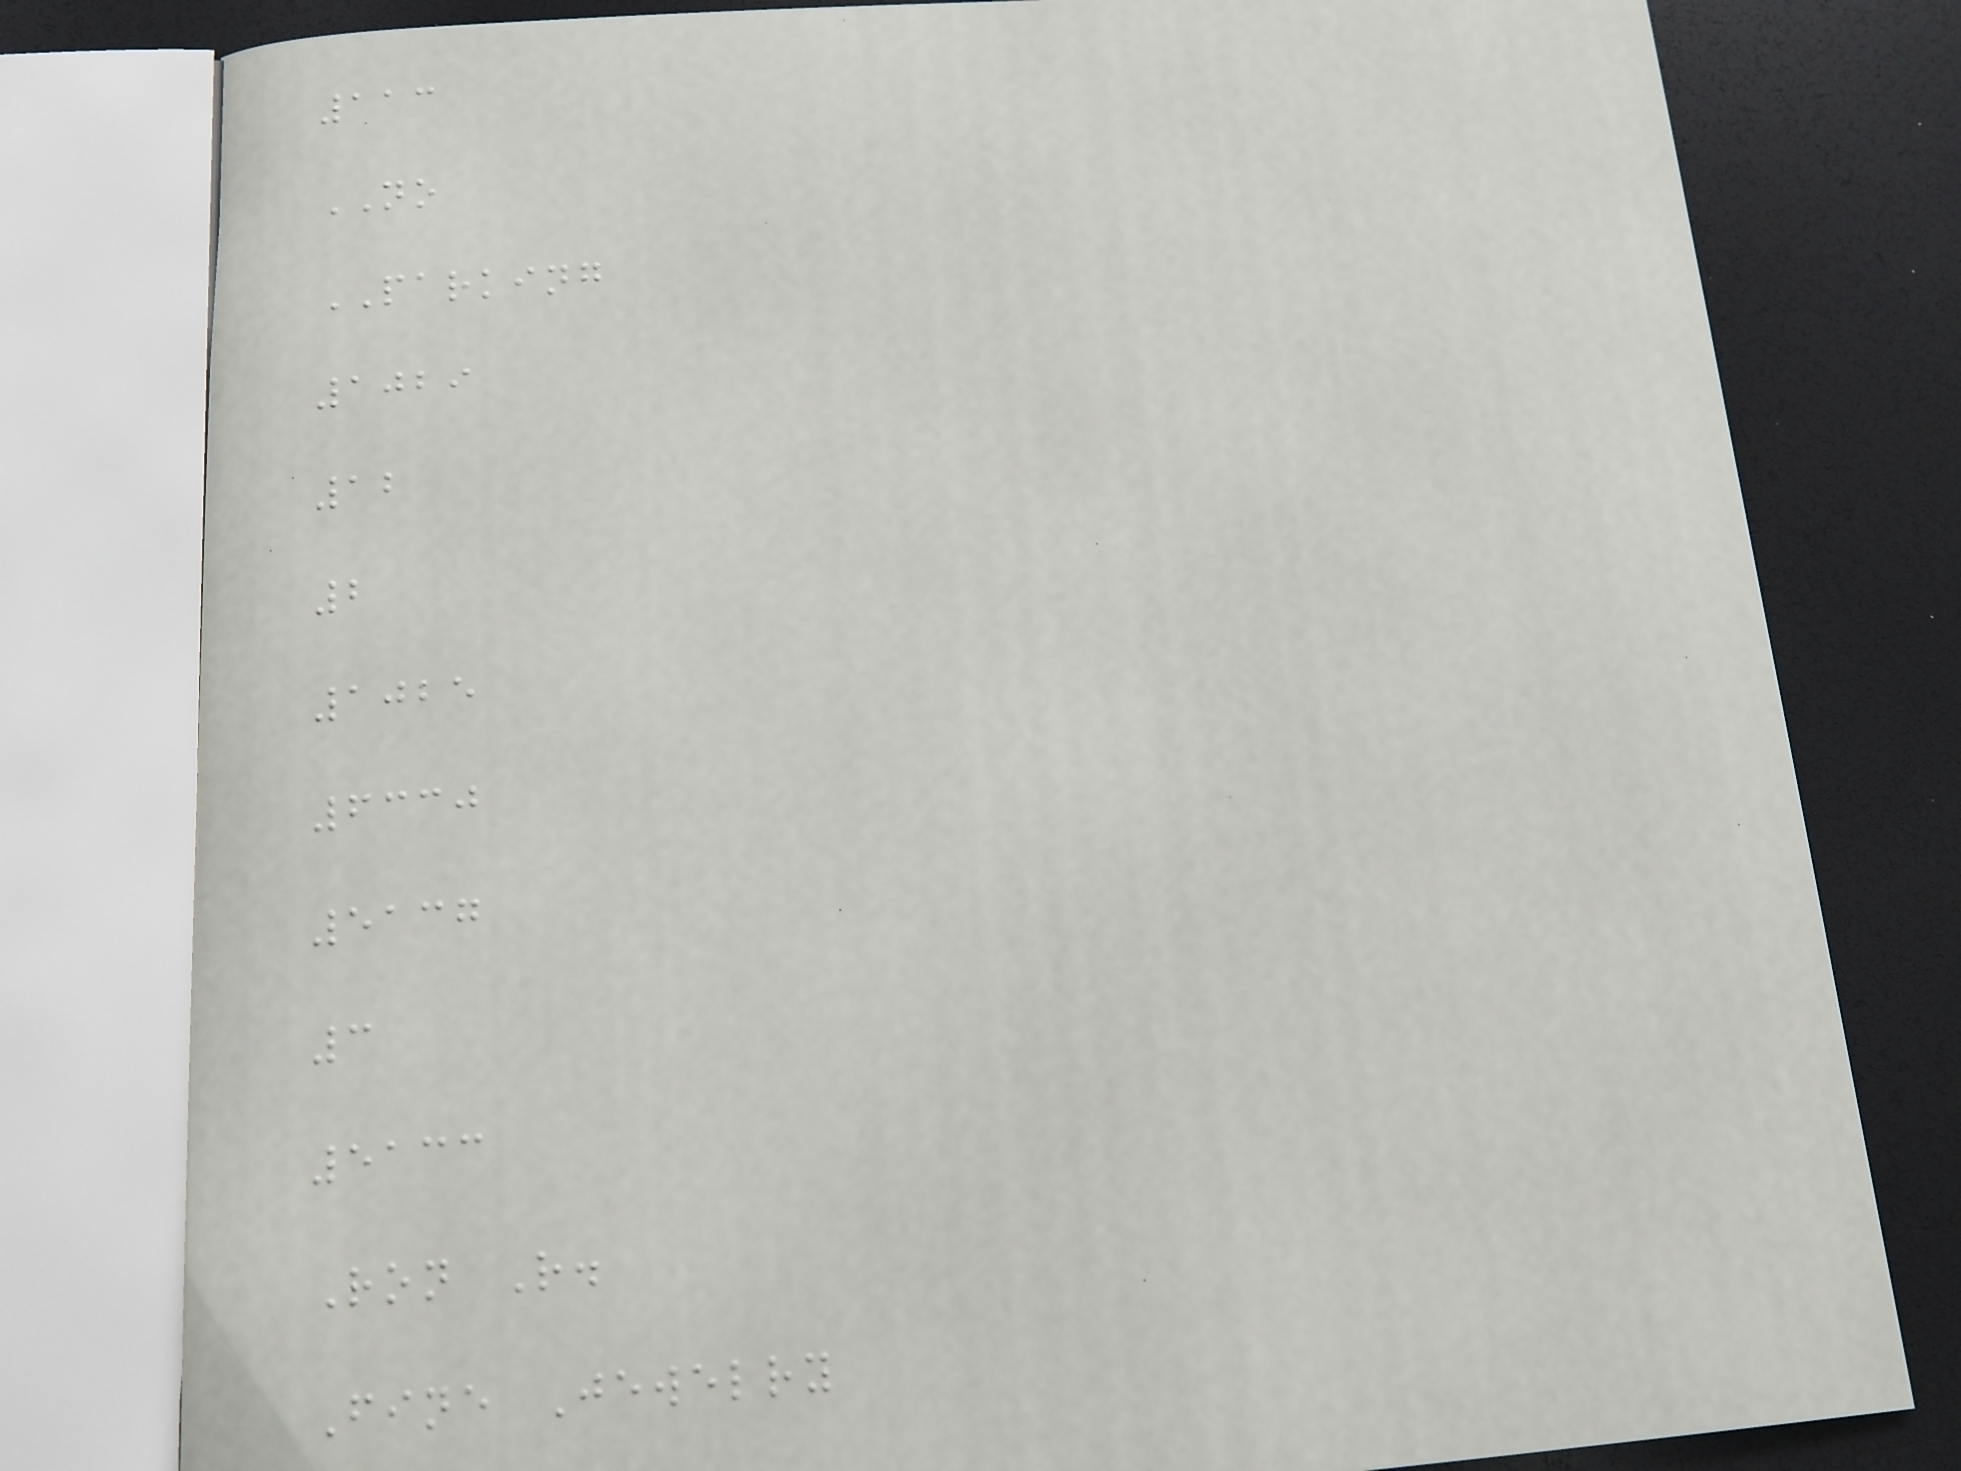113
NO
PARKING
1029
12
2
1025
6330
5137
3
5133
Ron R.
Fine Jewelry
